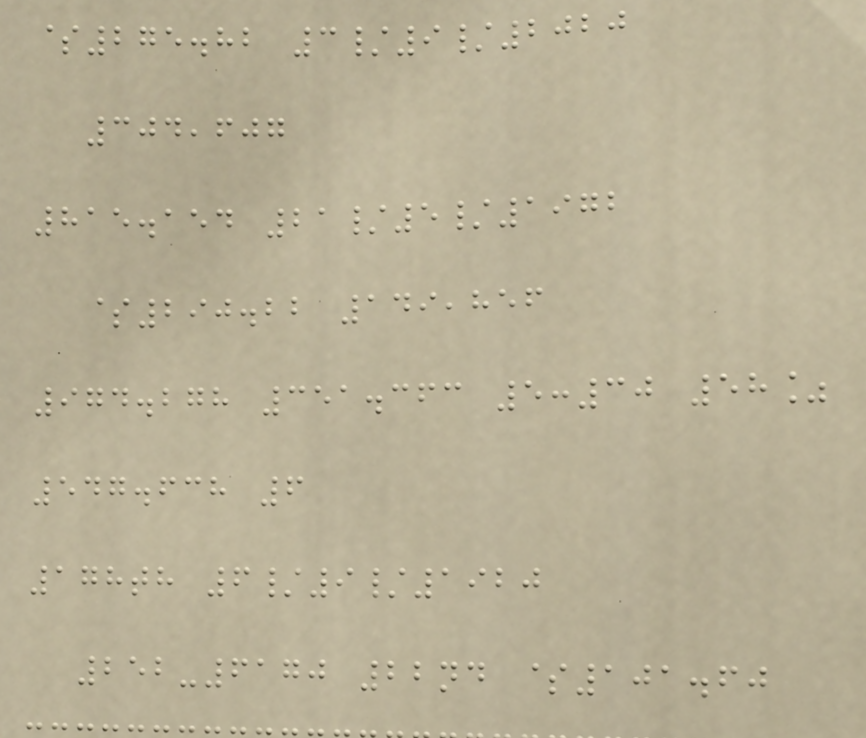$275.82 3/9/2020
304,607
815.154 21/5/1972
$290.22 149,856
974.278 351.363 5:30 58%
547.638 6
178th 6/9/1920
252-6170 22nd $101.60
